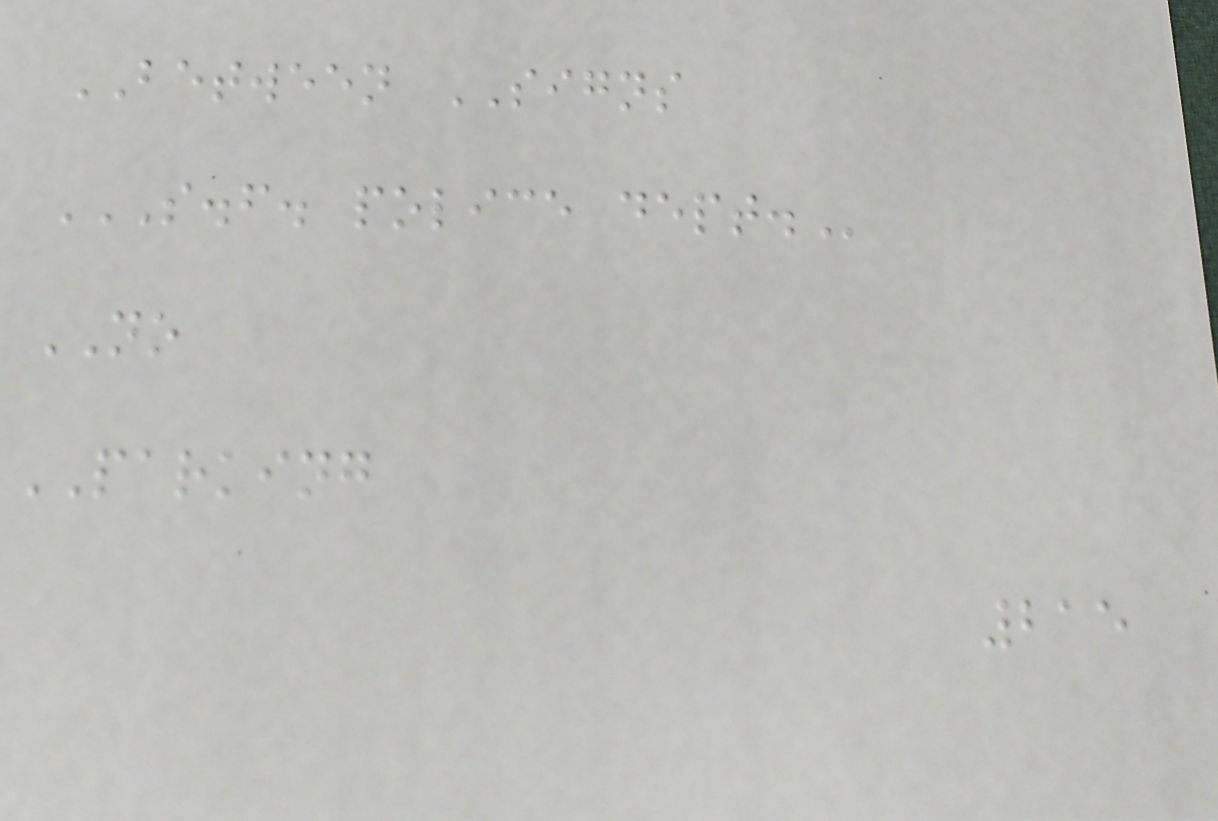BETWEEN SIGNS
S.F. POLICE DEPT.
NO
PARKING
215
